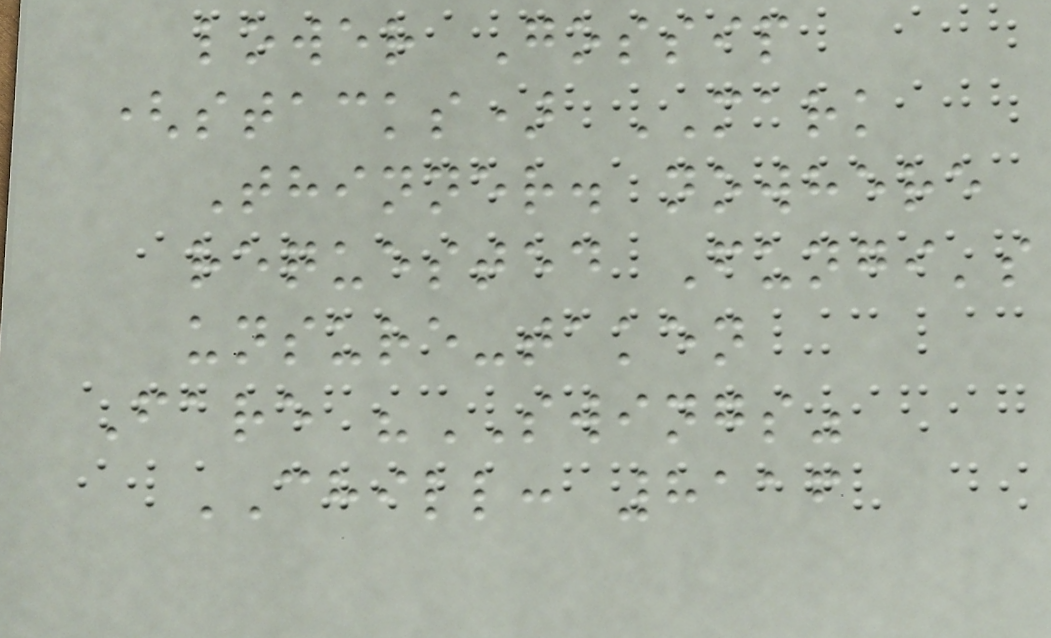lower Gossip
(stacks) MARK
Thinner. nowhere
requested Fungi's
unsure-taken
Fare "SWINGS"
CHILL: 8116
